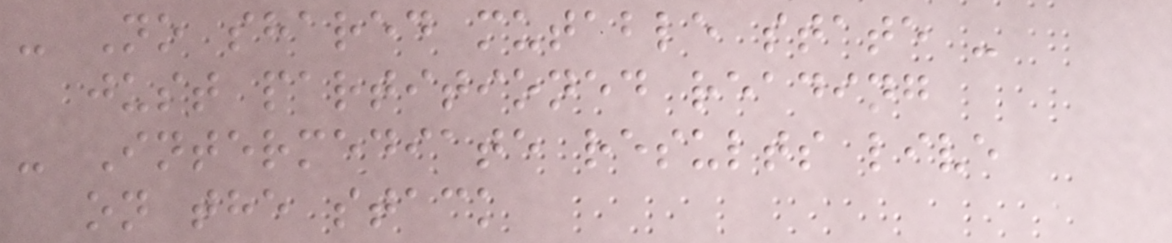- No shared mutable state -
just partitioned reading
- Intermediate results live
on the stack
